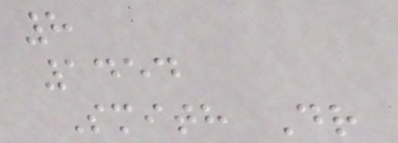8
1454
Smith Dr
